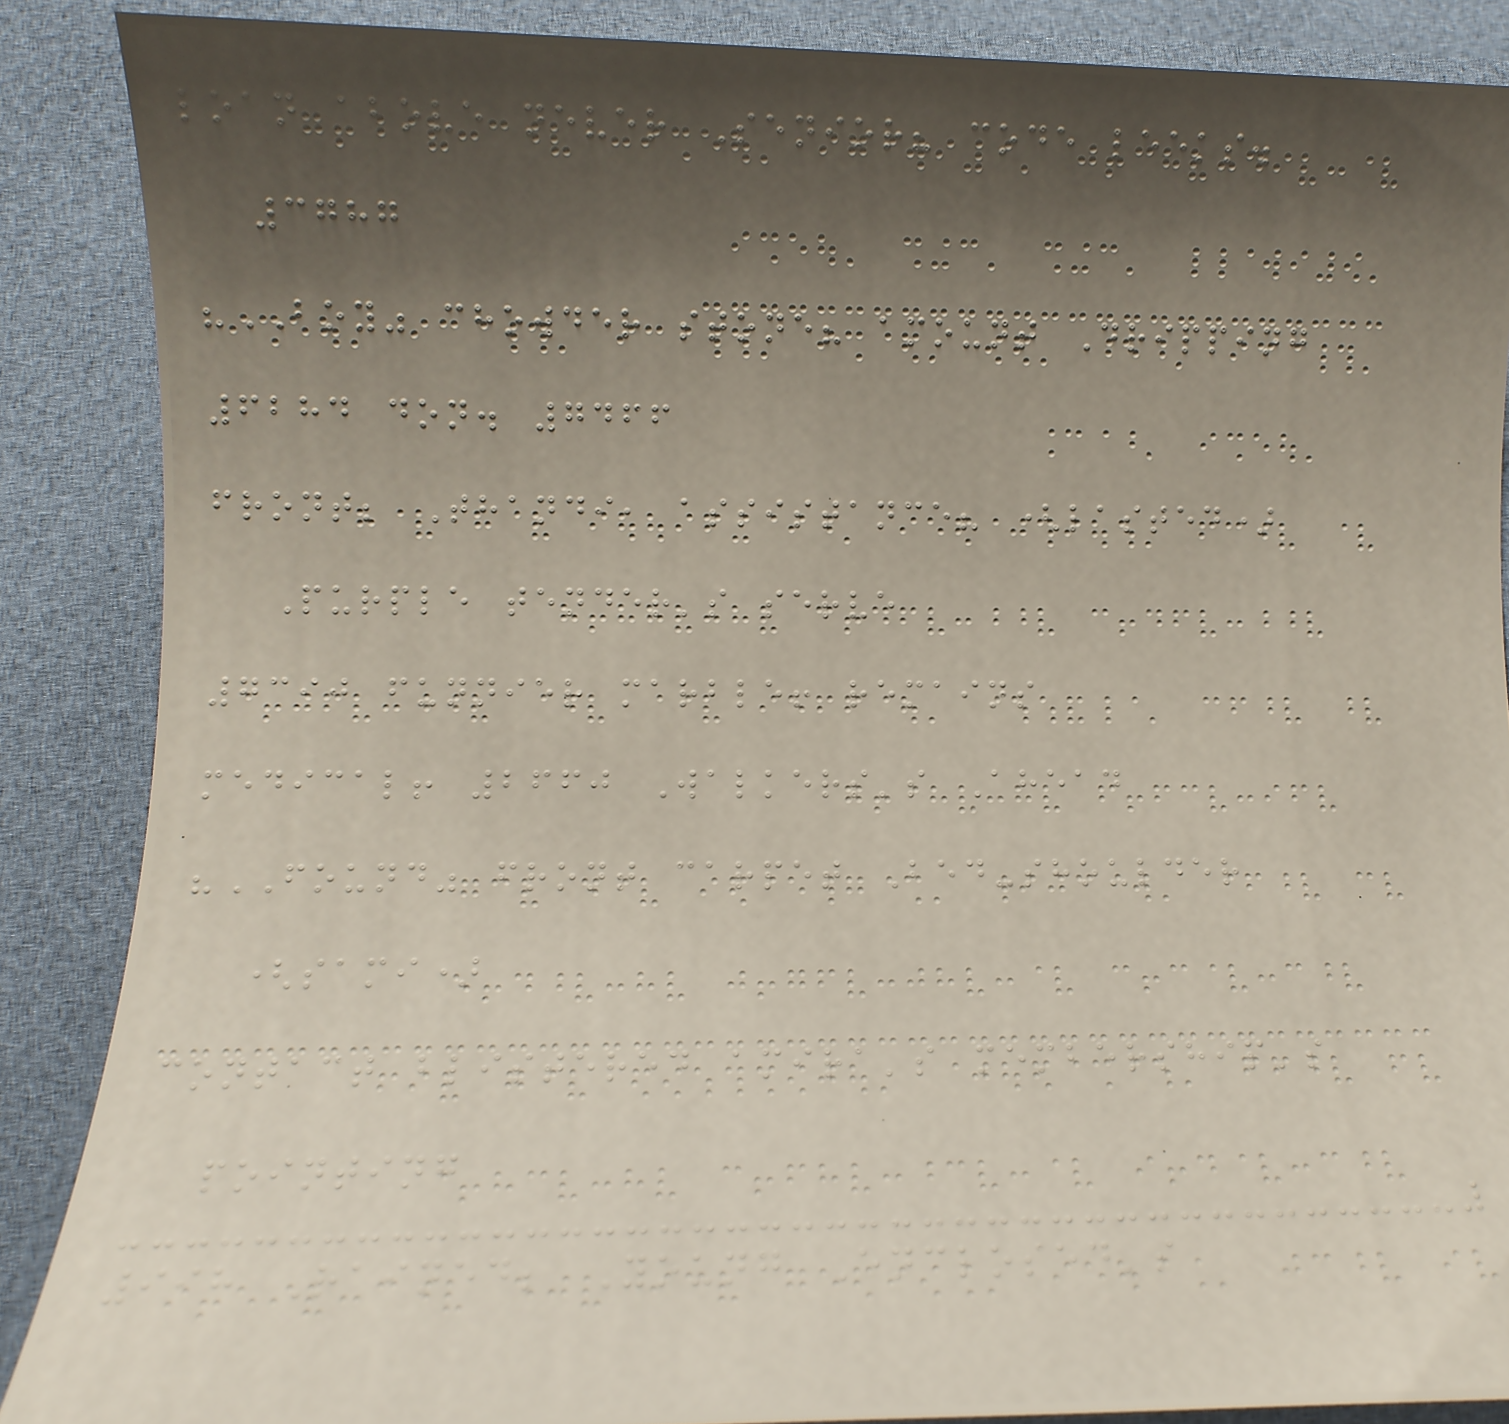loan above never Senior? code leeks.
3787
"BOY" chowder stone? amount Dripping
6284 don. 7466
front; Thandi, assistance? (lasted)
Purple tender's serve
7390 funnier marble! remains
medical! 2660 Walkers's Ahead
"FOUND" front carpet Bed-shoulder
(sami)
contact blistered amira's membership's
pointing
998 Rained; Young Enclosed's
